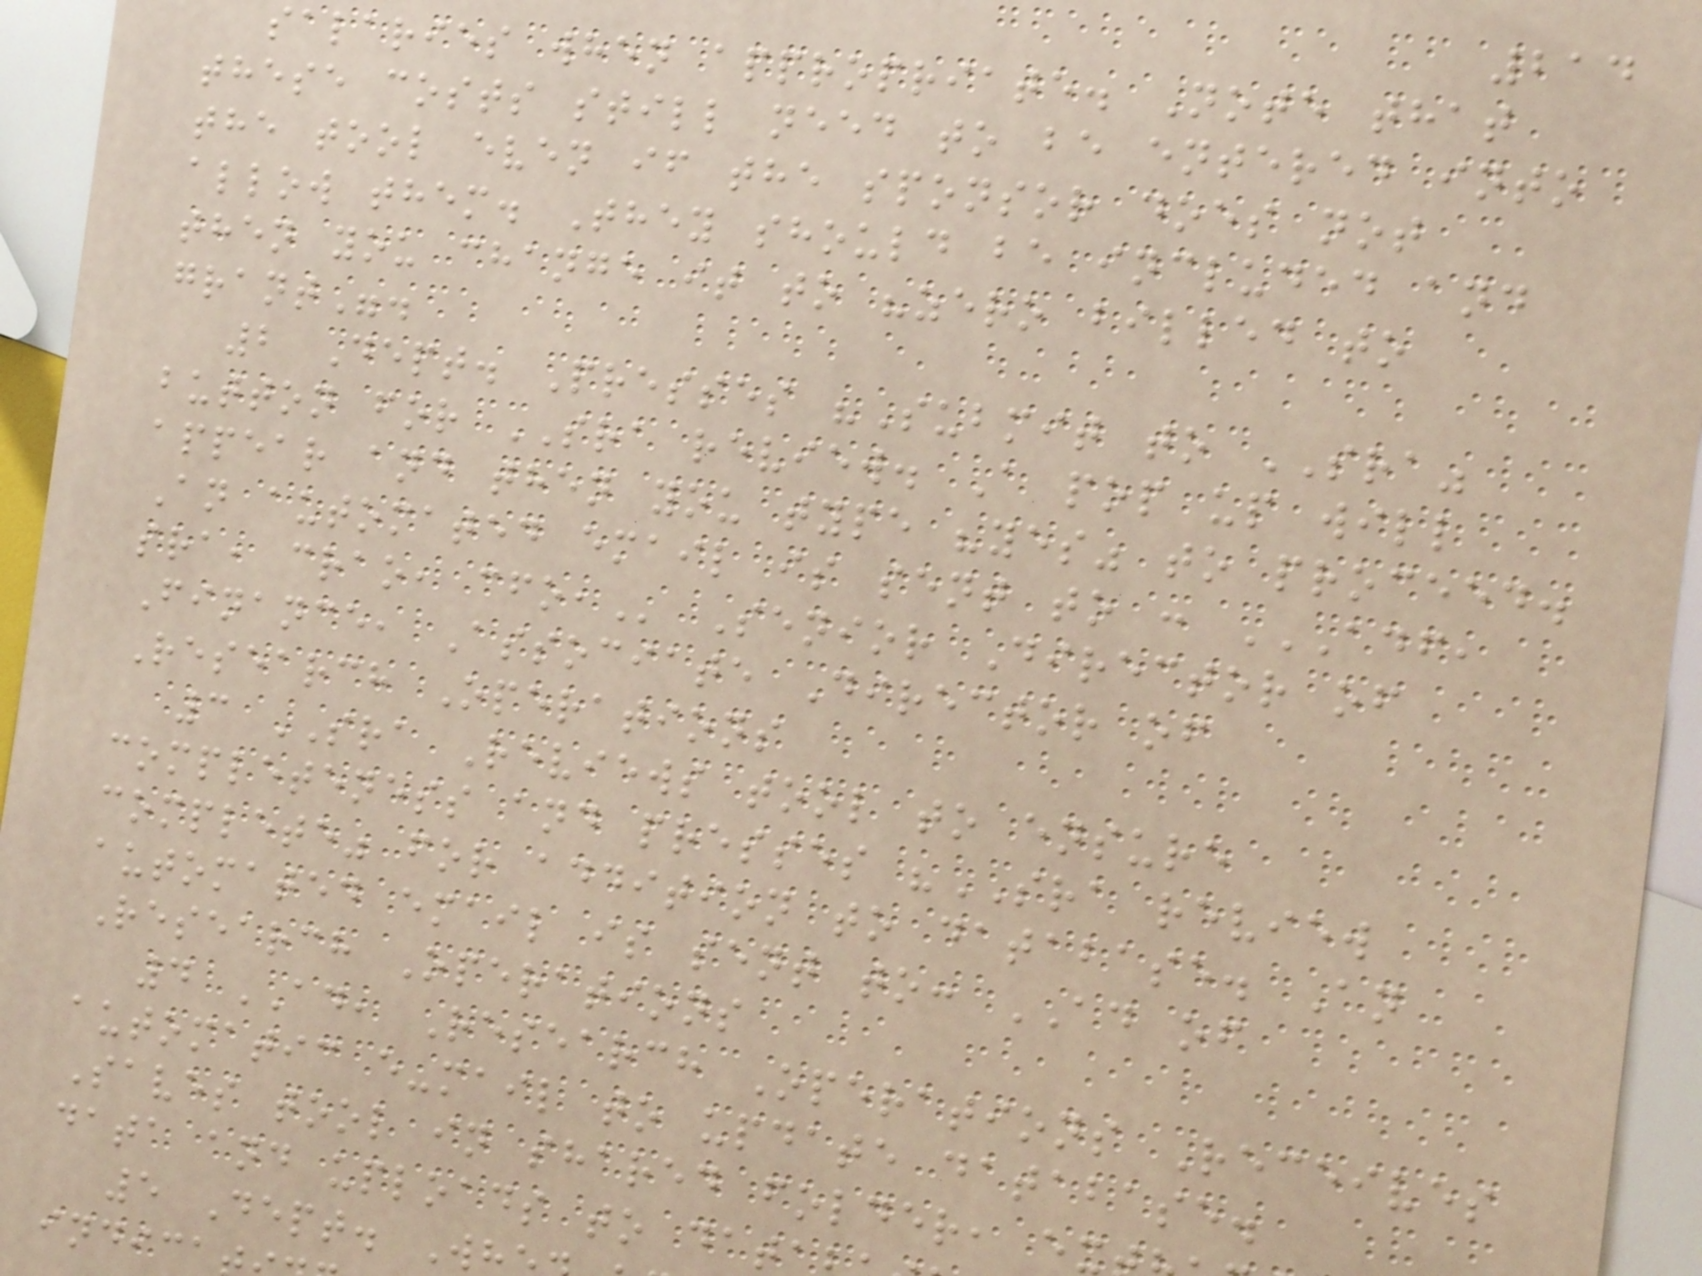214
salaries when appropriate. Note that
these costs still need to be entered into
the tool even if the sponsor does not
allow them. They should be included and
then you change it to "zero billed to
grant".
2 Dept. Presses "Submit to SRA"
button for SRA review. A pop up will
appear and then you type "yes" to proceed.
An automated email is sent to : ADF,
sra, crao,
Finance, Associate Director of
Research Operations
3 SRA Reviews tool to ensure
completeness and presses "SRA review
complete" for addition to database. An
automated email is sent to: AD of
Research Operations
4 AD, Research Operations Receives
automatic e-mail to update database.
Saves tool in shared folder, ex
data and uploads to dat
5 Dept. W
